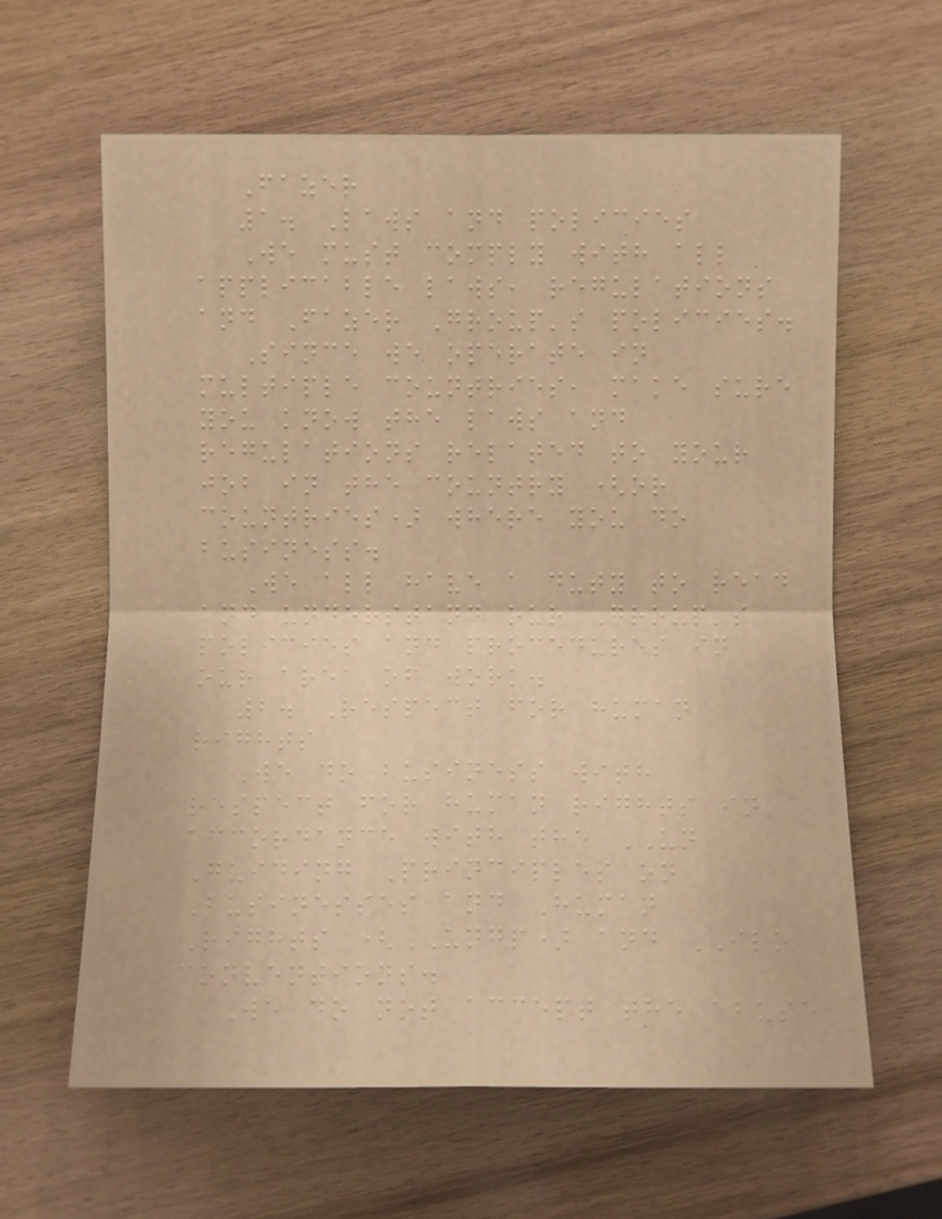Fazer
1. Laws and policies
We must comply with all
applicable laws, regulations
and Fazer Group's policies.
Since we operate in
multiple countries, make sure
you know the laws and
regulations related to your
job in the country (or
countries) where you do
business.
We all have a duty to read
and understand our Group's
policies and procedures in
our area of work.
2. Respect for human
rights
We do business with
respect for human rights in
accordance with the UN
Guiding Principles on
Businesses and Human
Rights (UNGP) and ILO
conventions.
We do not accept the abuse
